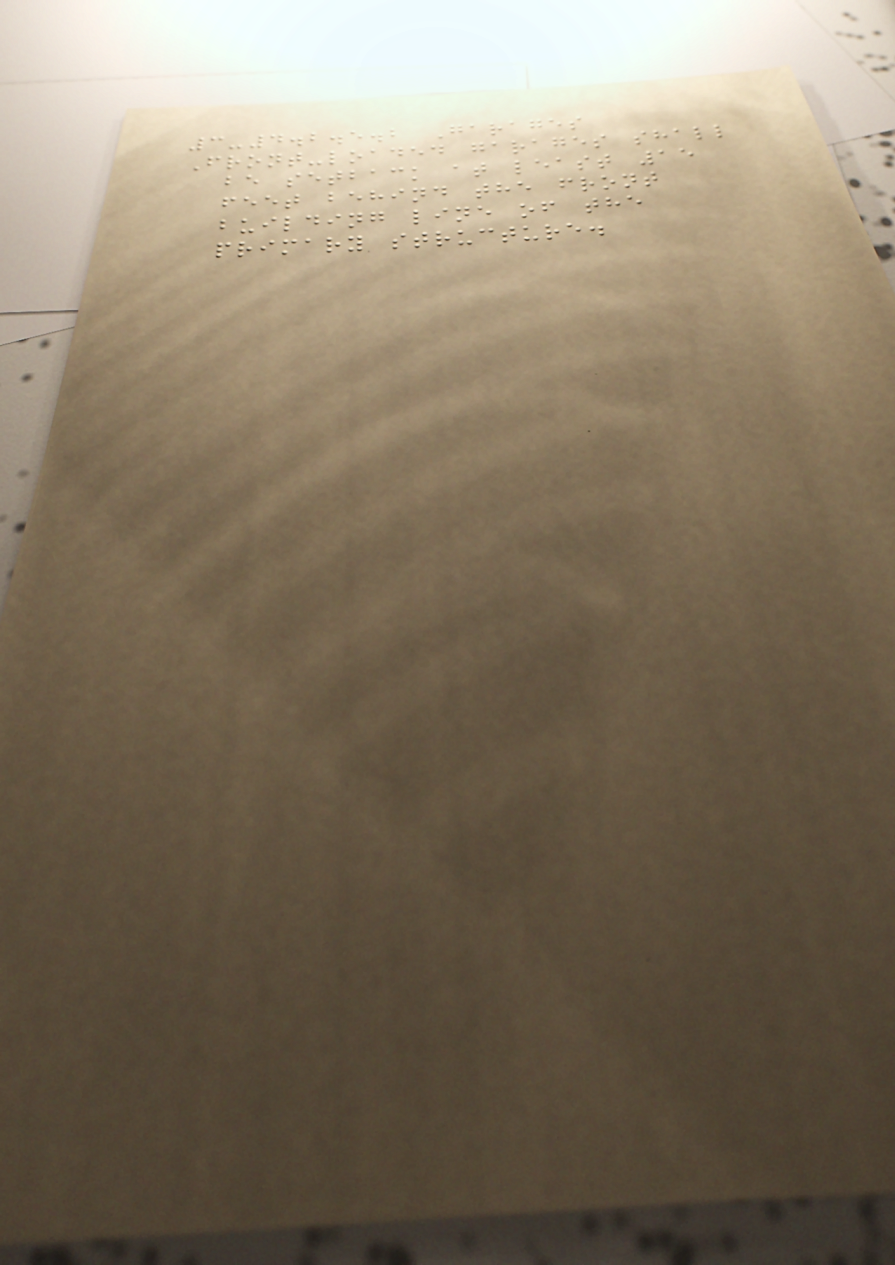3-4.2.5.2 Garages
Front-loaded garages shall
be setback at least 15
feet behind the front
building line of the
primary structure.
